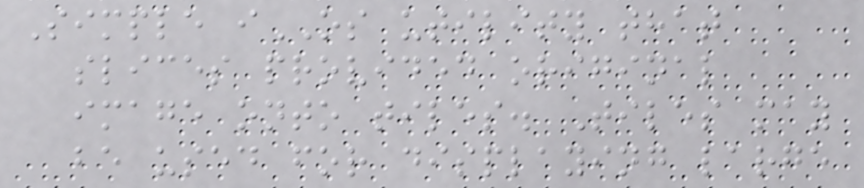Simple iOS utility that
slices provided original
image onto tiles. Tiles may
be used for displaying large
